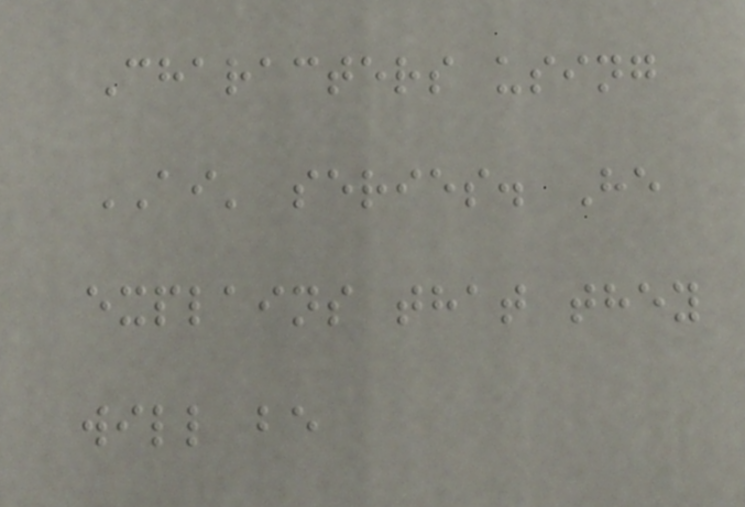Characters using
AI' series. He
explains that they
will be
